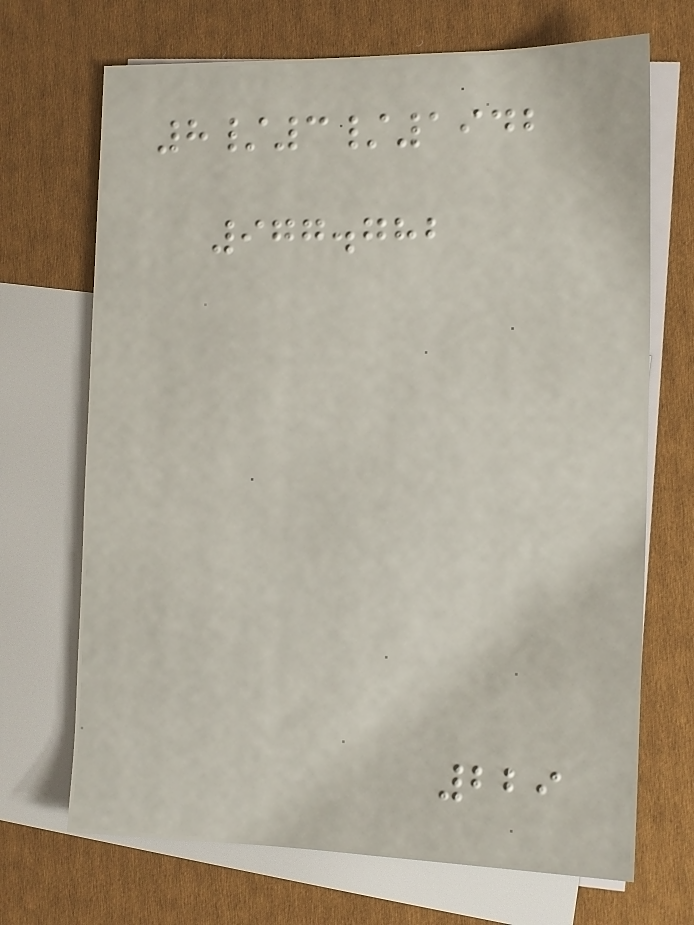8/3/1942
977.782
229
